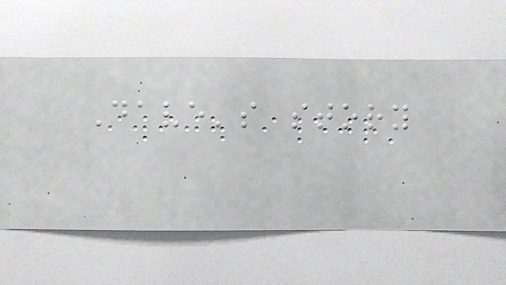Dave's story
